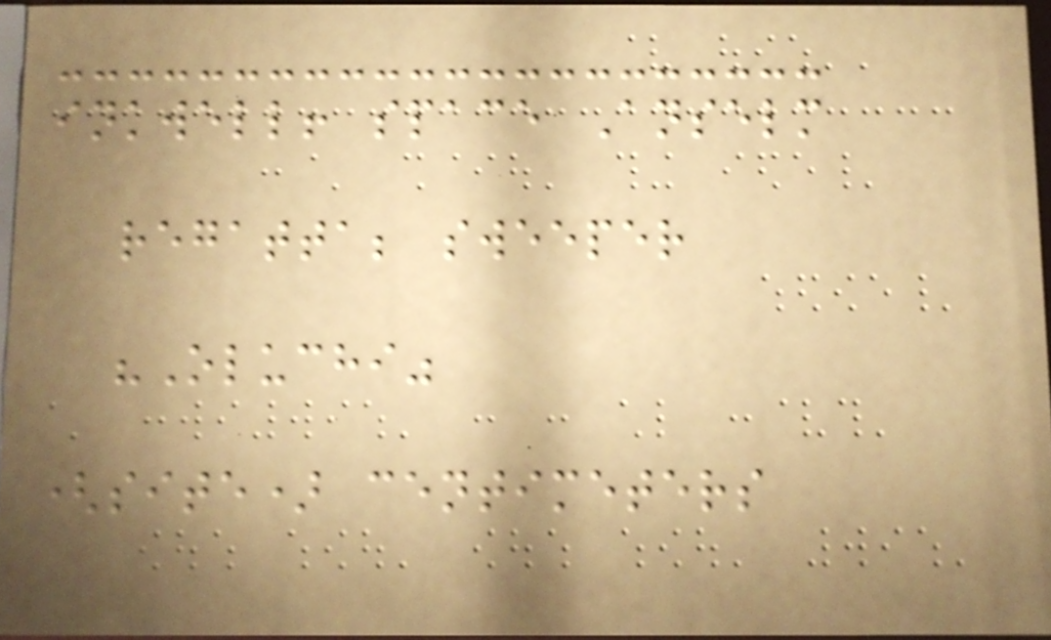inkwell! space Anselm
regatta; sweeper
"Oluchi"
(site) centimeters
